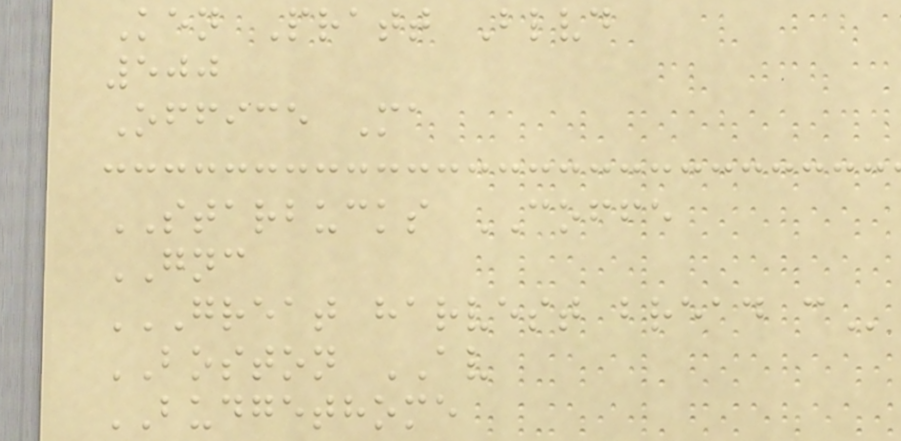Ken Pratt Blvd
500
Office Ma
STARBUCKS COFFE
GNC
GREAT HARVEST BREAD C
BOSTON AV
BUDGETHOME
